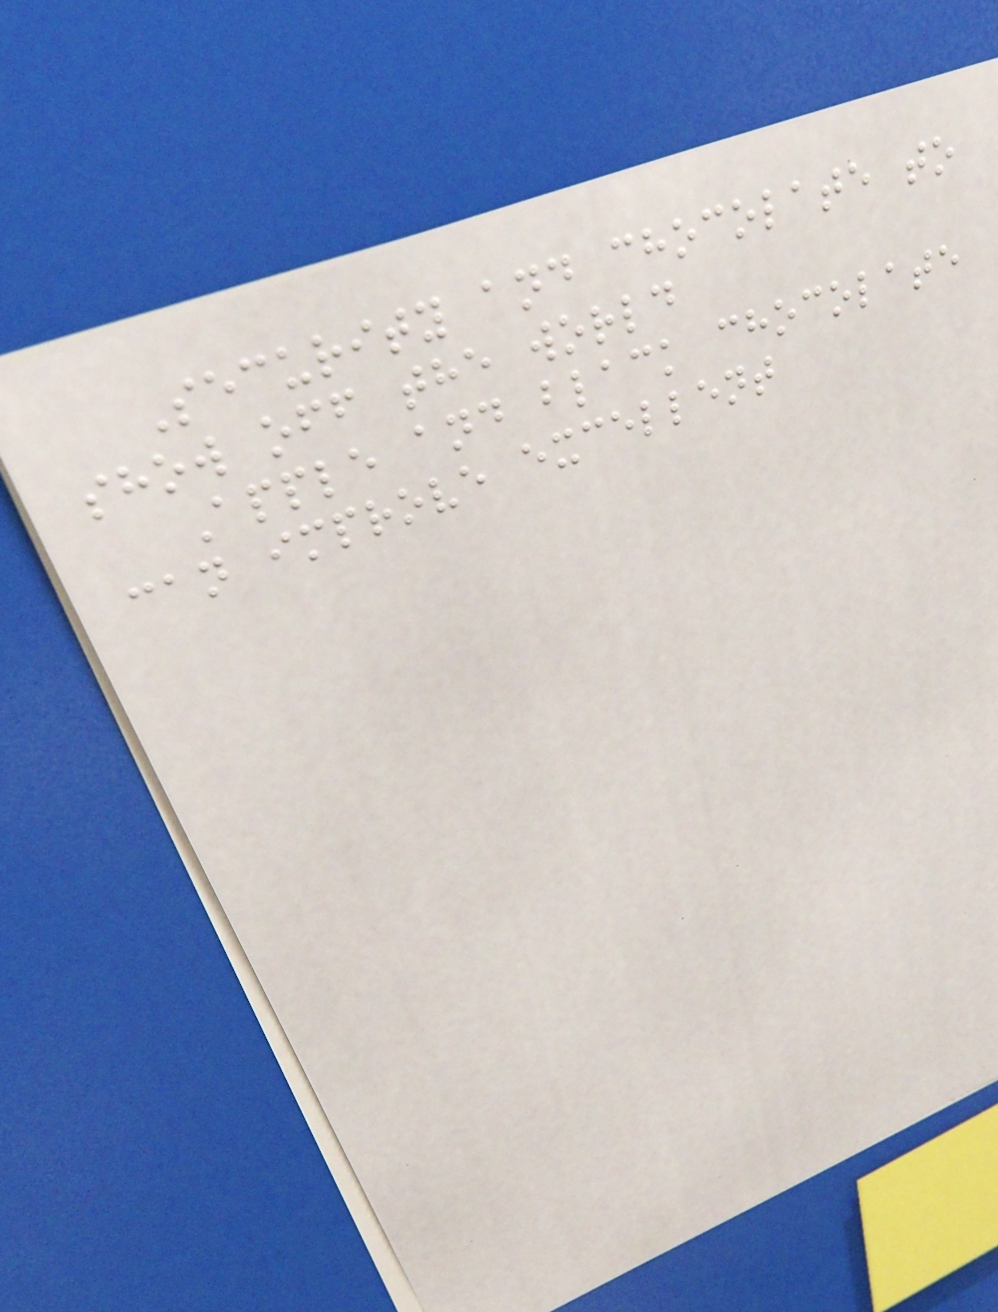Security and chocolate to
show off the world
Apple and black chocolate
can improve excellent
